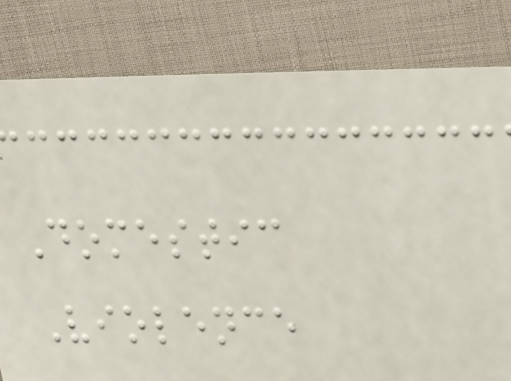Domestic
Violence
